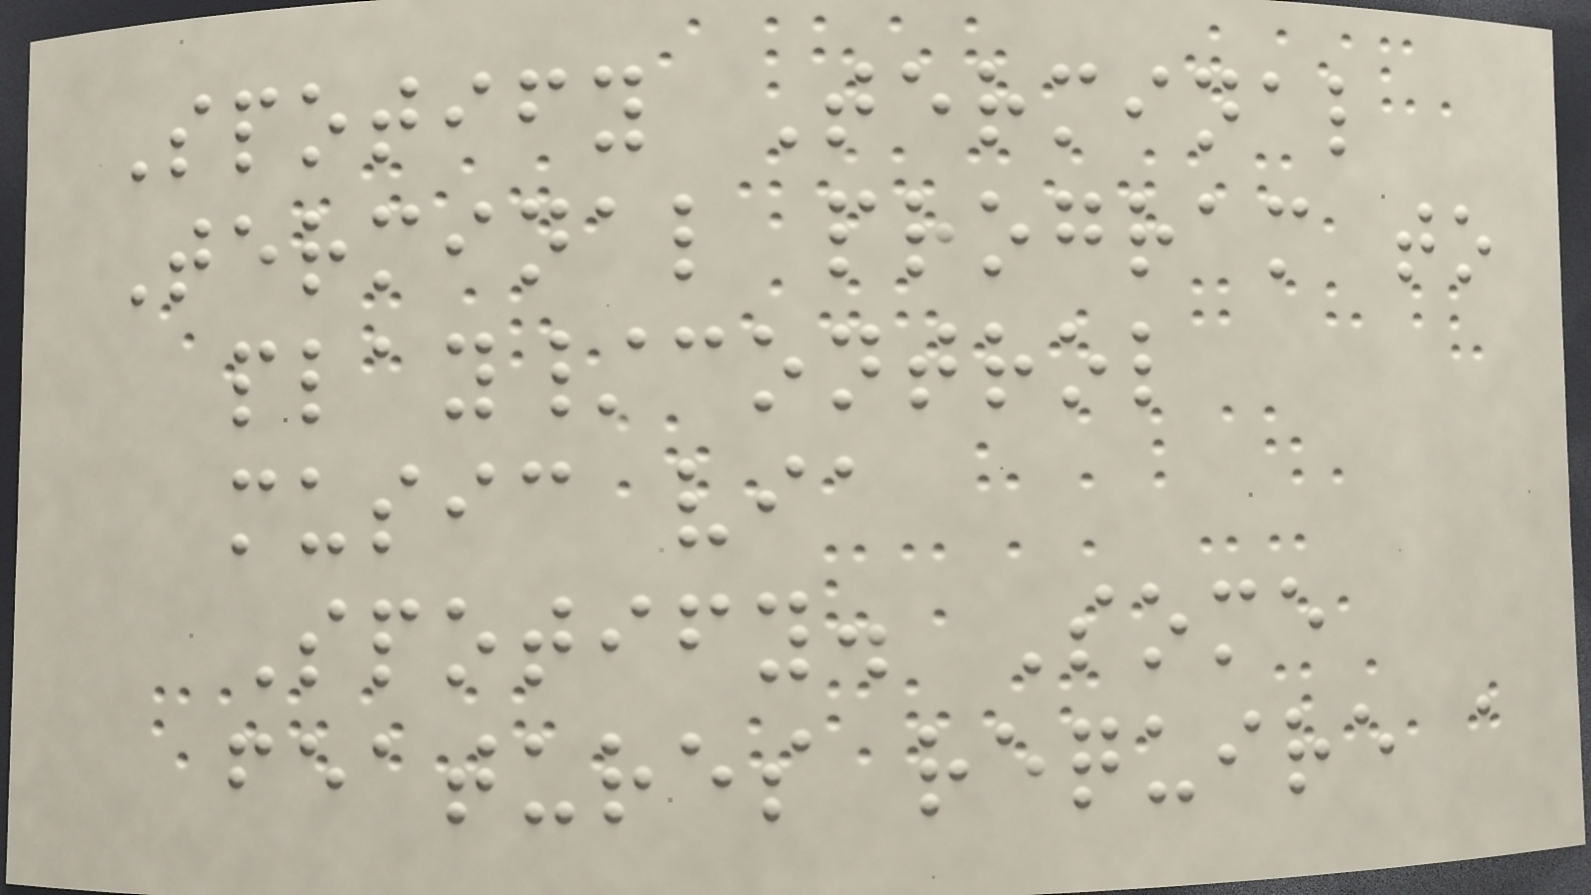Spotify Terminal
Terminal program to
play/control
music via
Spotify. Some
features require a
